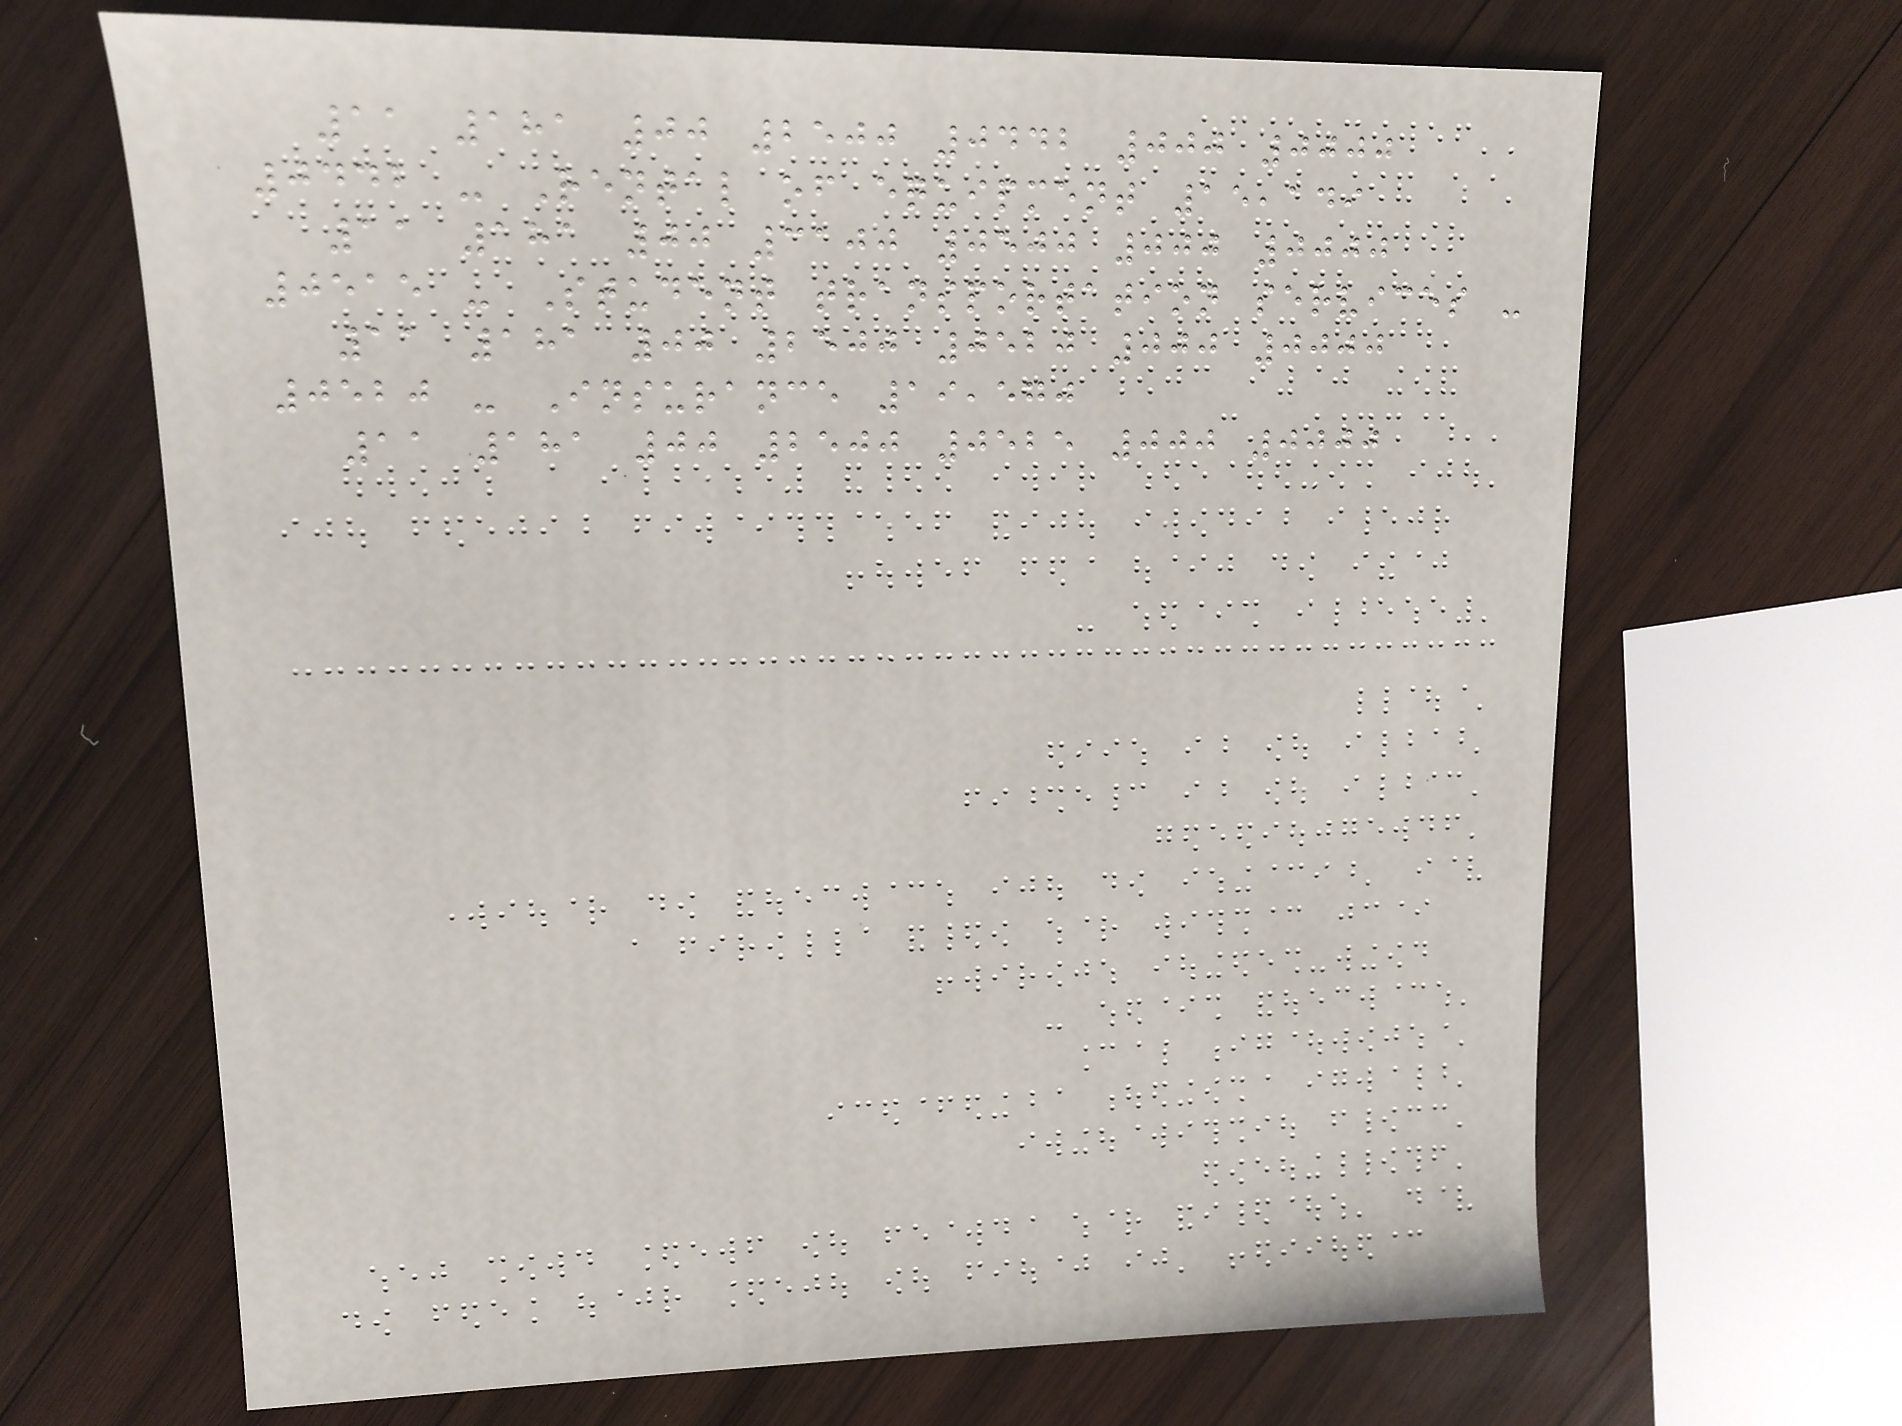11 181 00 2500 0442 000 0000
0442 - Rental of equipment 15,149
11 181 00 3100 0500 000 0000
0515 - Student transportation services -
11 181 00 2500 0520 000 0000
0520 - Insurance 19,570
11 181 00 2500 0525 000 0000
